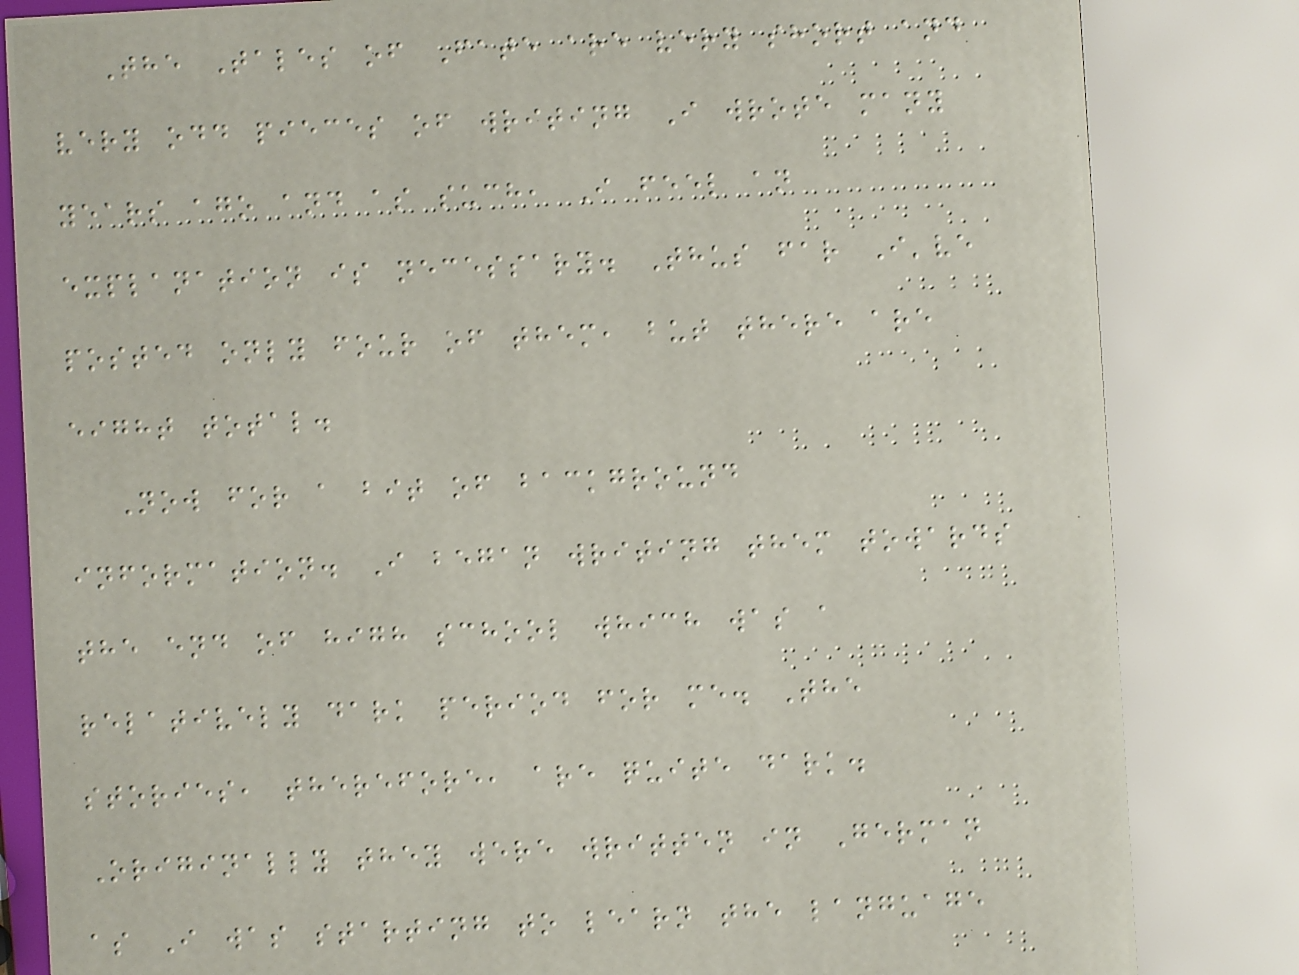The Tales of Fate are very short and
very odd pieces of writing I wrote many
years ago and as such, I feel an
explanation is necessary. Thus far I've
posted only four of them, but there are
eight total.
Now for a bit of background
information. I began writing them towards
the end of high school which was a
relatively dark period for me. The
stories, therefore, are quite dark.
Originally they were written in German
as I was starting to learn the language
